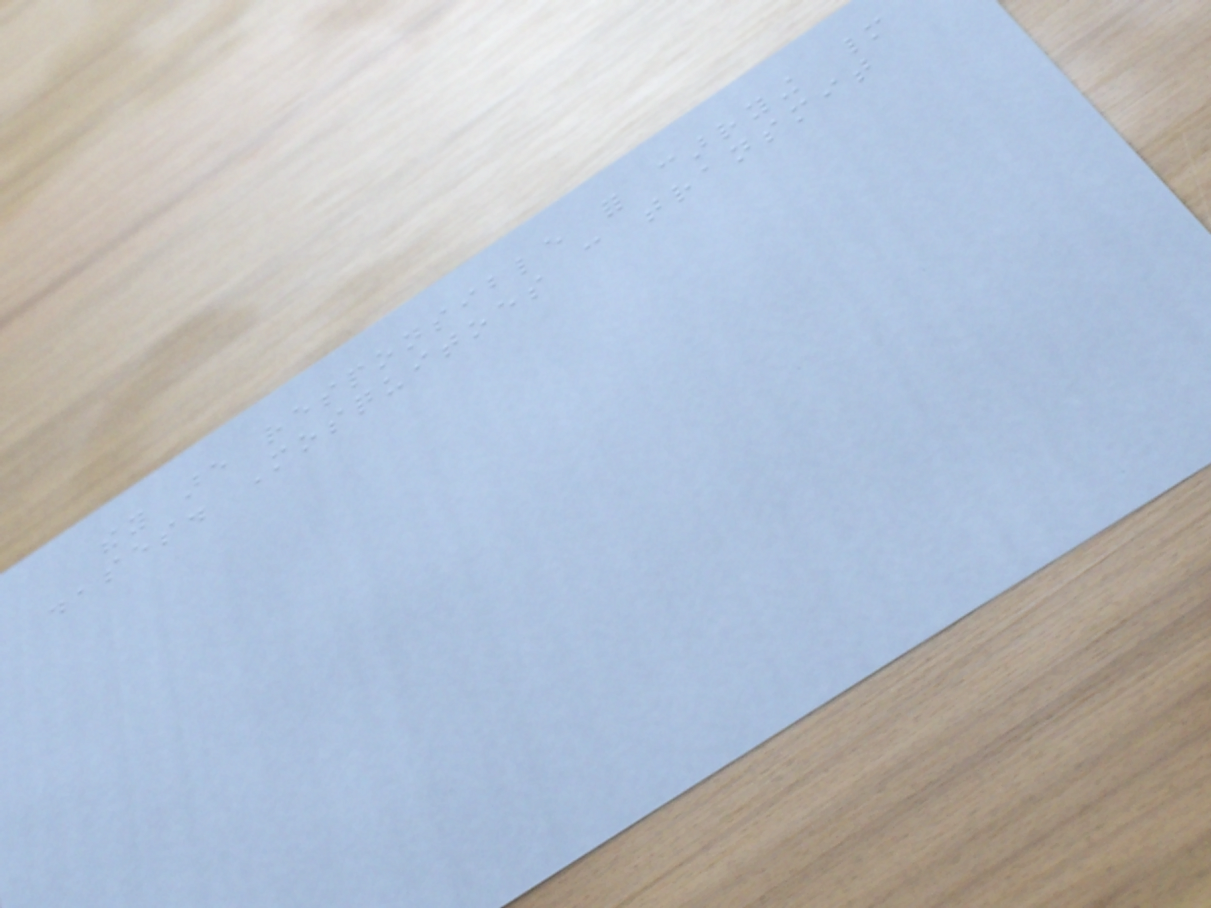they are responsible for carrying many
diseases. Mosquitoes can transmit
